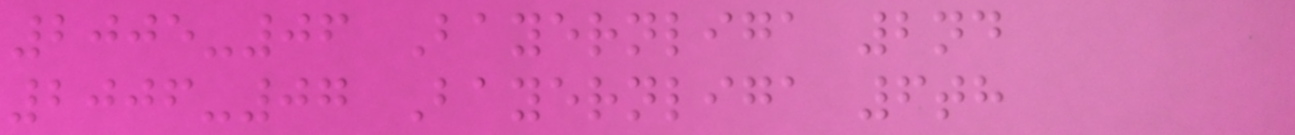2005-06 Bayernliga 2nd
2006-07 Bayernliga 6th
